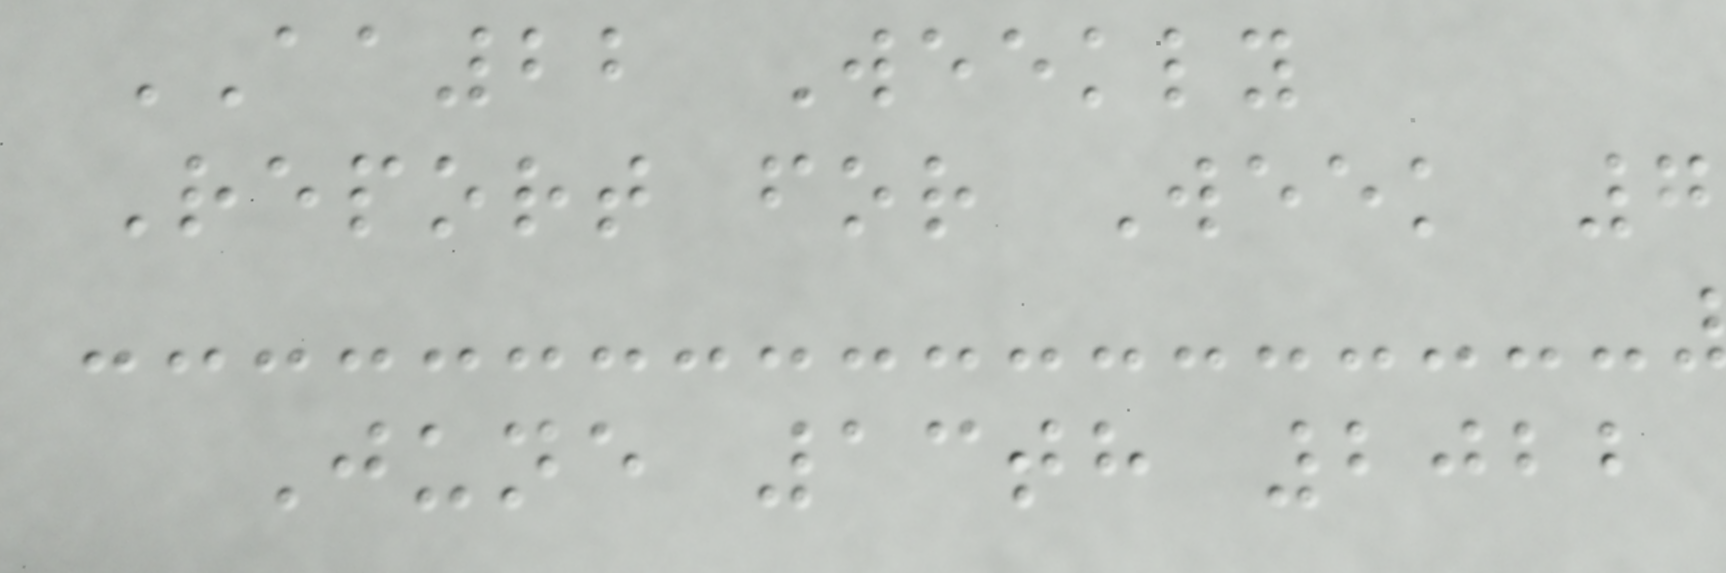AA22 Weekly
Report for Week 7
June 13th 2022
